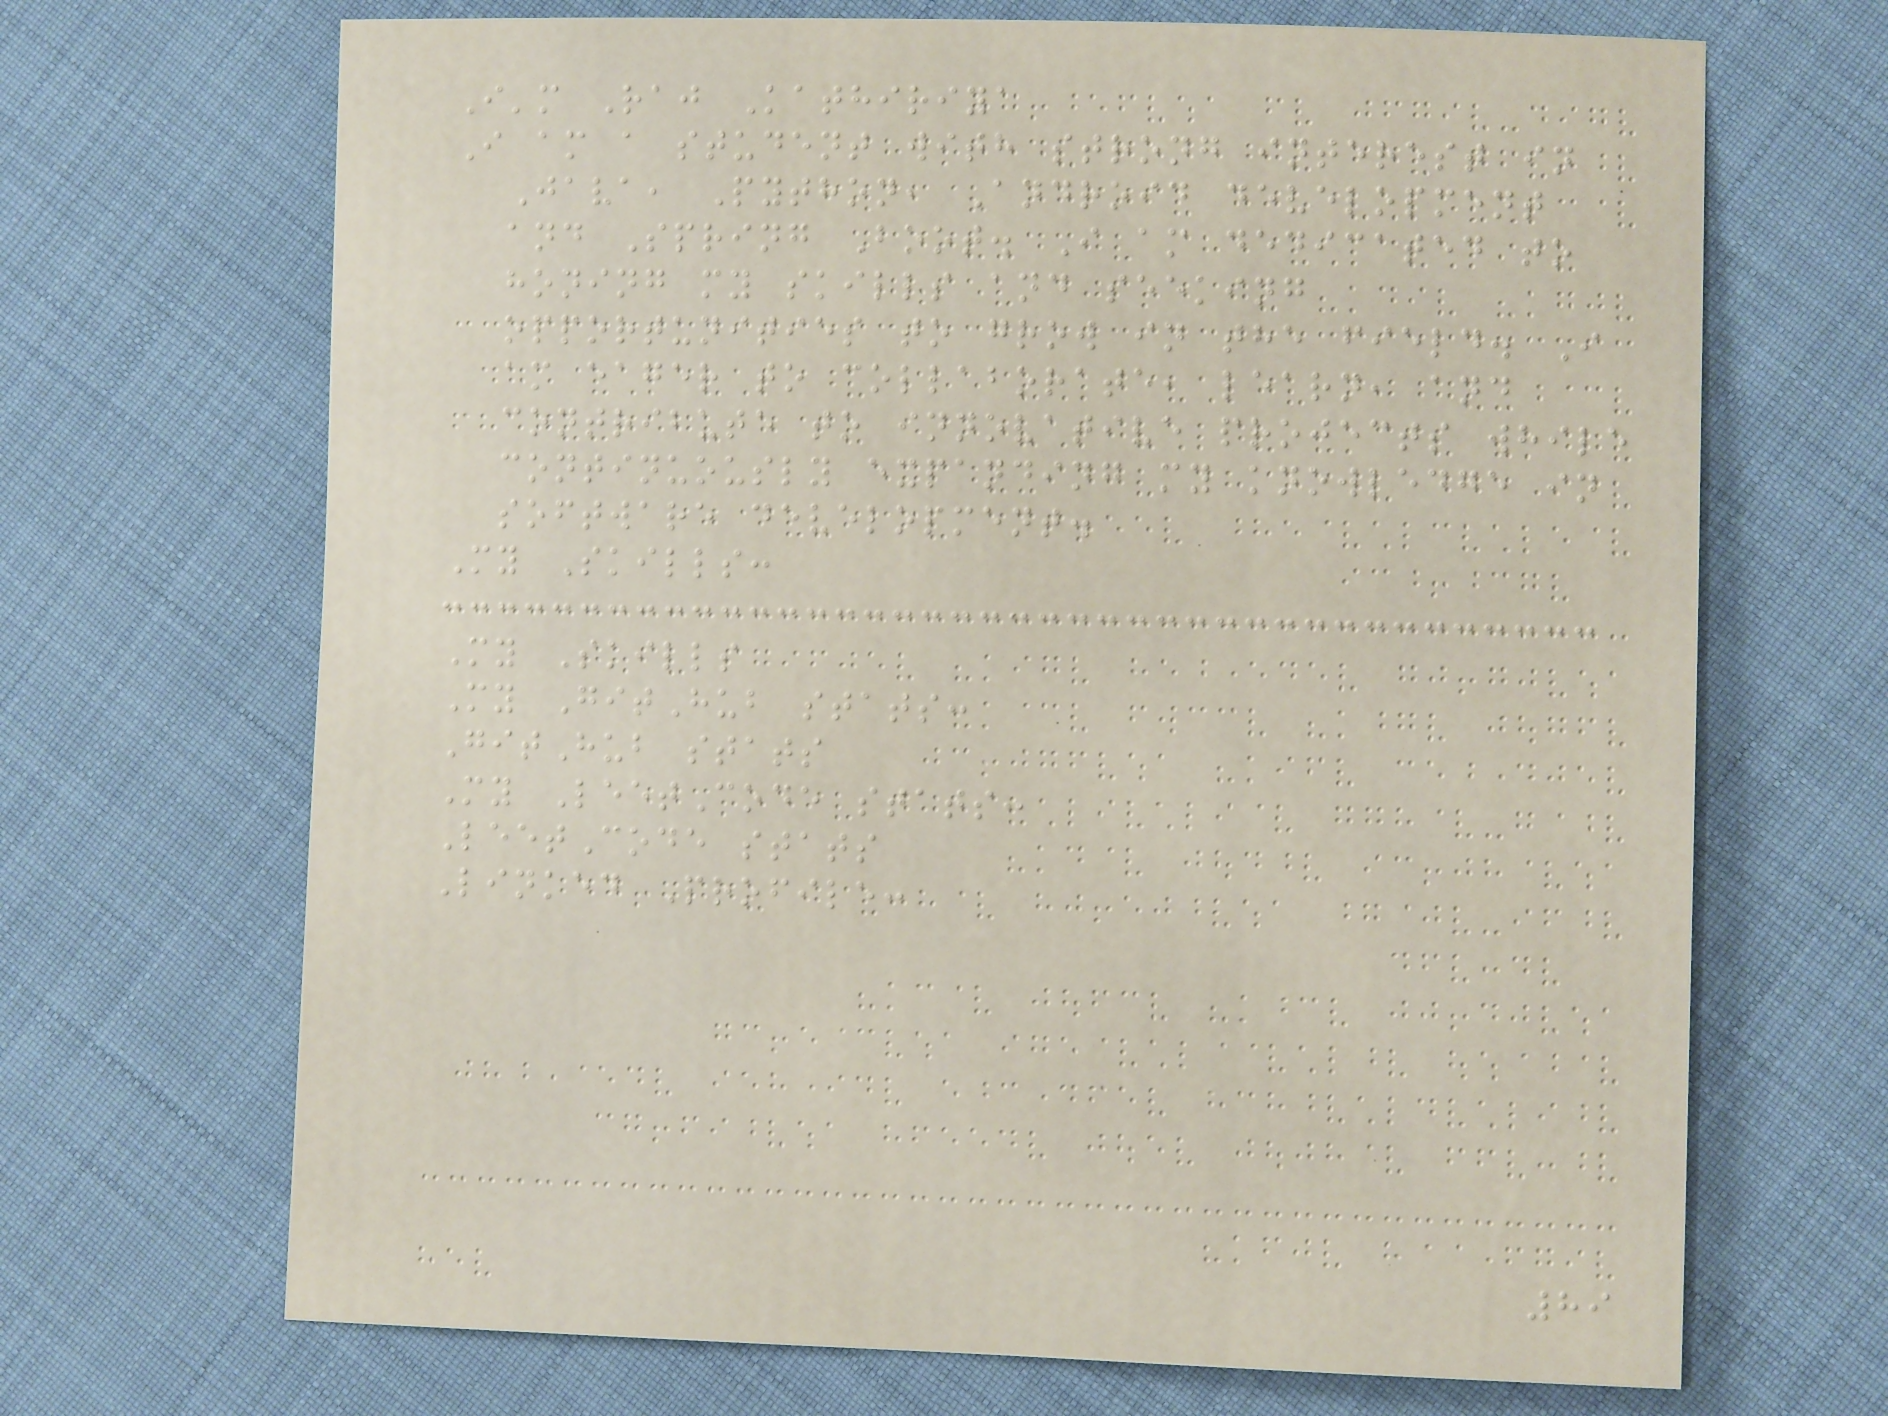I'm Raj Kathiriya
I am a student with strong interest in
Java, Python, Android development
and Spring Boot. I am dedicated to
honing my skills and seeking
opportunities to grow in the field. I
am eager to collaborate, learn, and
contribute to innovative projects while
continuously expanding my knowledge in
software development.
My Skills:
My Skills
My GitHub stats:
GitHub stats
My LeetCode stats:
LeetCode stats
Linked Profile:
89
